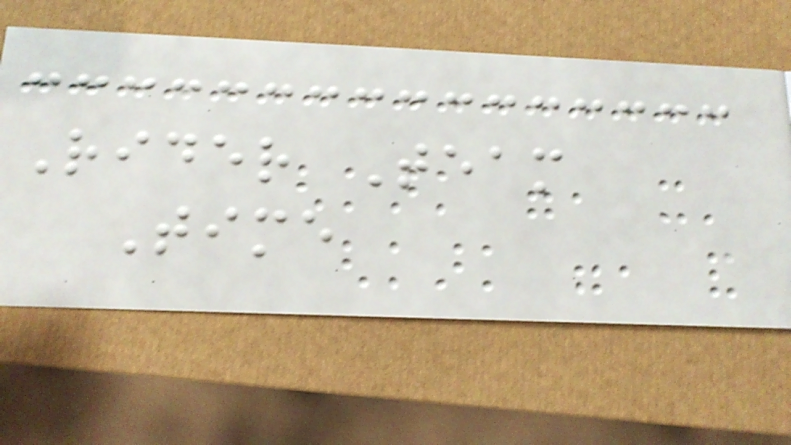Rider Team
Time
